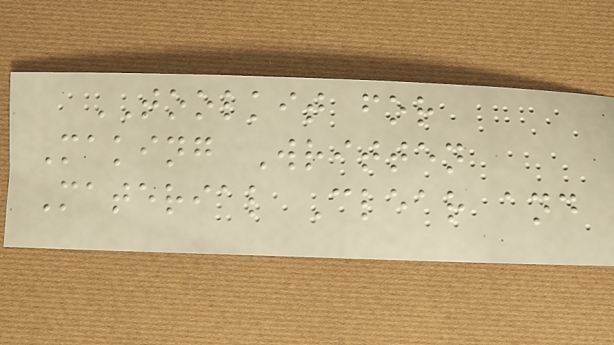TOOLKIT for
Making Written
Material Clear and
